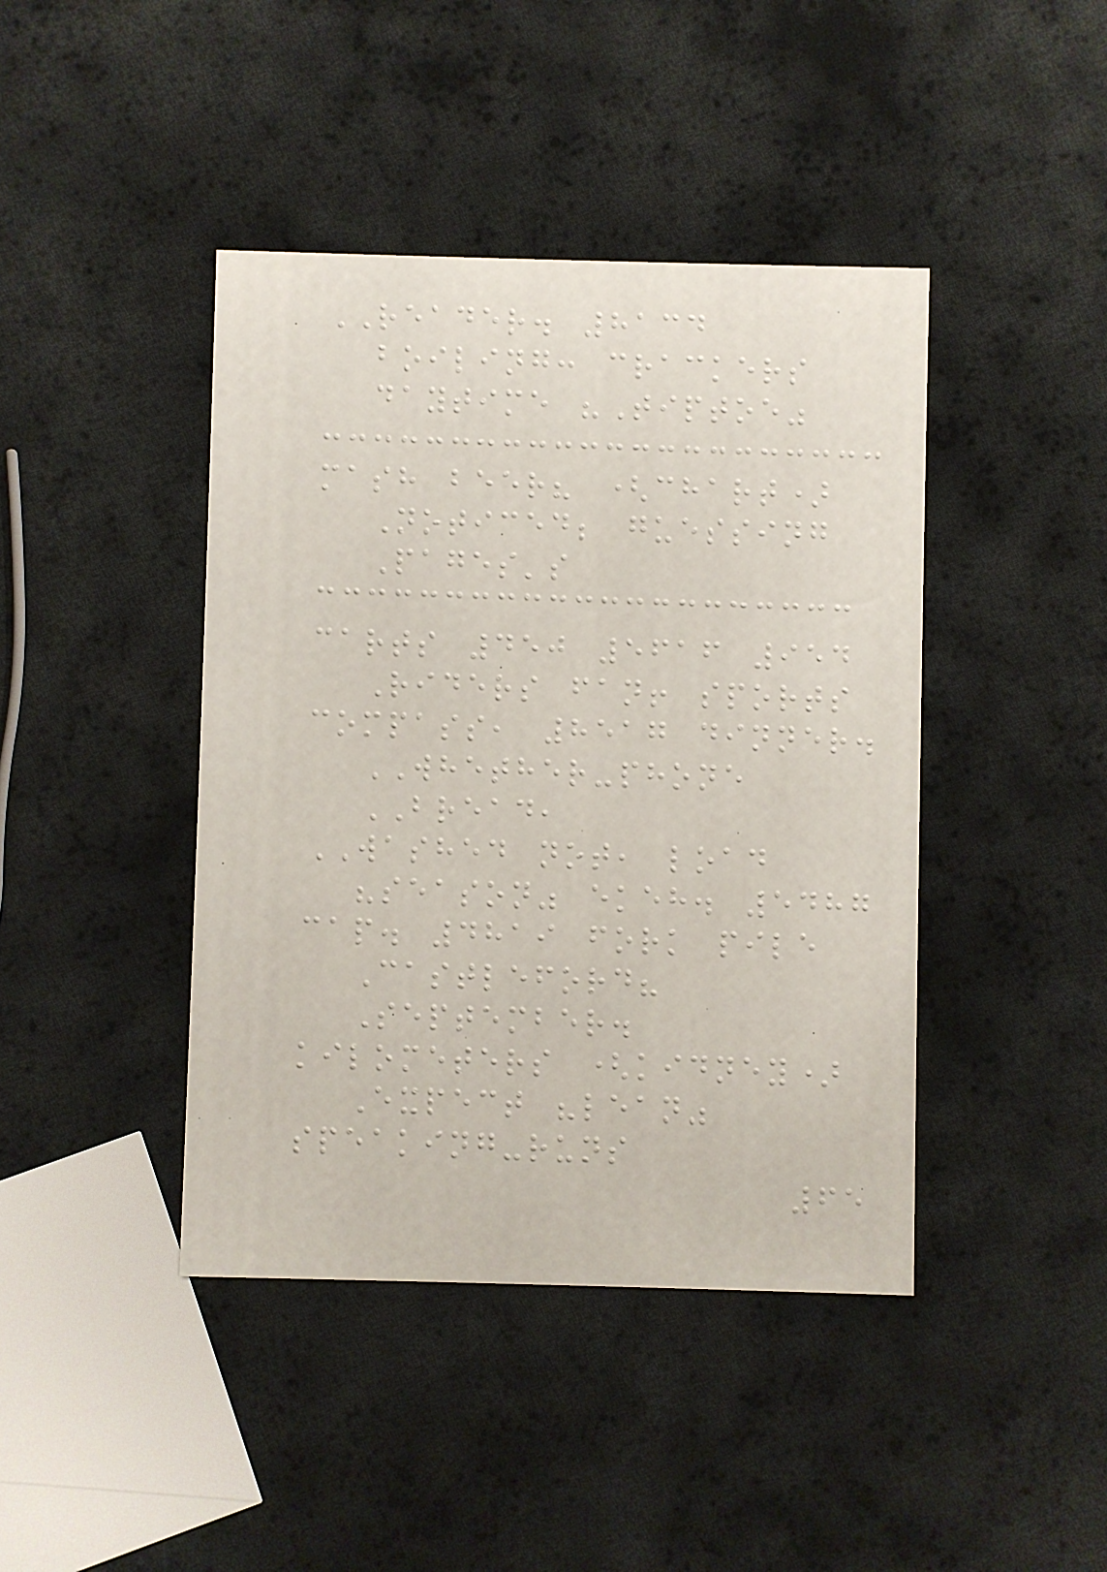READER. 8134
boiling: crackers
daytime "Tiptoe"
mash beer? (chart)
Noticed; guessing
Pages's
carts 450 5616 954
Riders fan! sports
compass, 8517 dinner.
WHETHER-phone
BREAD,
WASHED not, load
"season" ekeh. 5487
cap. 4819 fork pile
Castleford?
September.
kilometers (kidney)
Expect "lean"
speaking-runs
65
